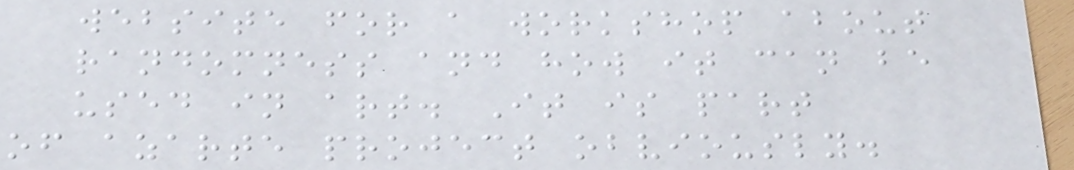website for a workshop about
randomness and how it can be
used in art. It is part
of azarte project obviously.
